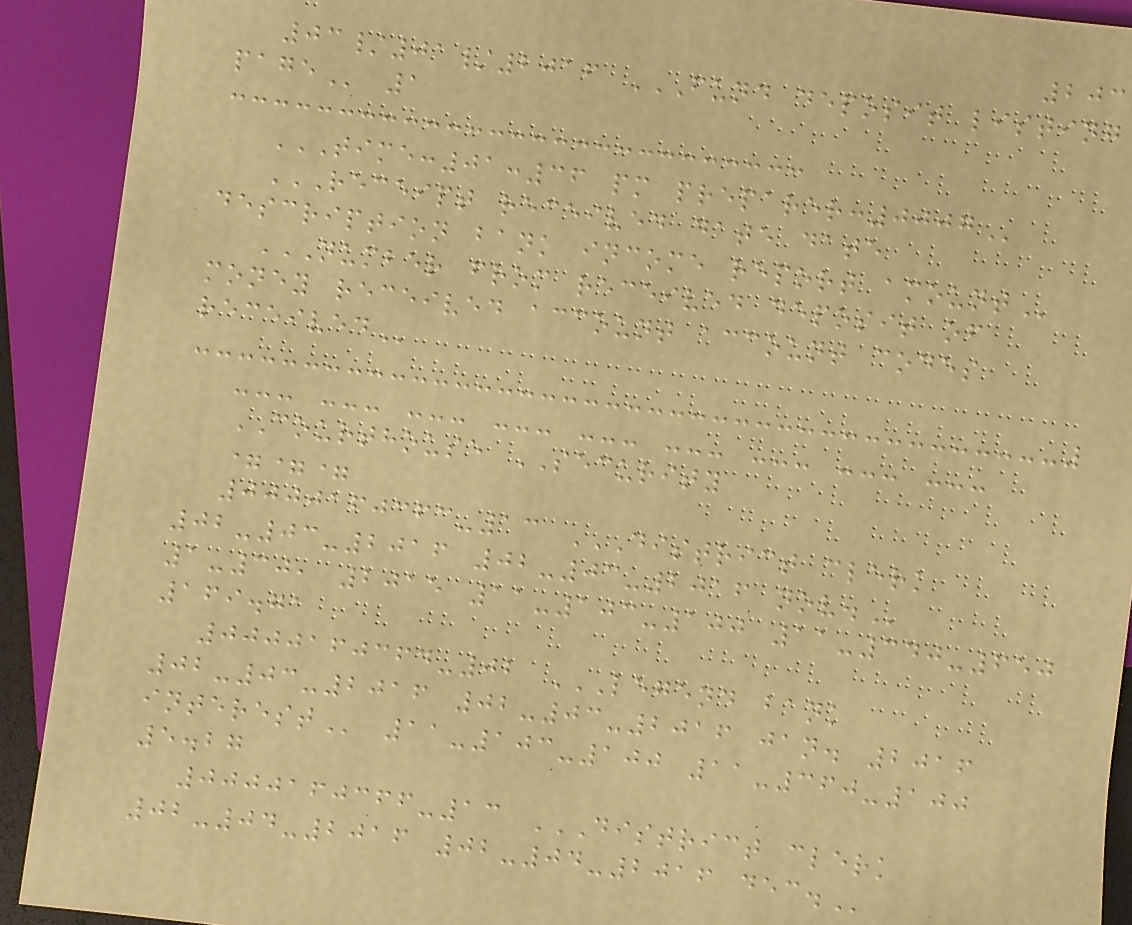203
03/01/2016 FUND DEPOSIT LISTING
PAGE 1
TIME:01:36 PM PREPARER:0007
RECEIPT RECEIVED DATE DATE
DESCRIPTION BANK INCOME REPORT AMOUNT
NUMBER FROM RECEIVED DEPOSIT OF
MONEY RECEIVED ACCOUNT ACCOUNT CODES
RECEIVED
--- --- --- --- --- --- --- --- ---
COURTHOUSE SECURITY
===
0000160363-13 DISTRICT CLERK
02-03-2016 02-03-2016 NOV.
1-30, 2015 11-103-100 11-340-650
169.71
0000160364-02 LEGEND BANK
02-03-2016 02-03-2016 JAN. 2016
INTEREST 11-103-100 11-360-100
5.27
0000160366-13 DISTRICT CLERK
02-04-2016 02-04-2016 DEC.
